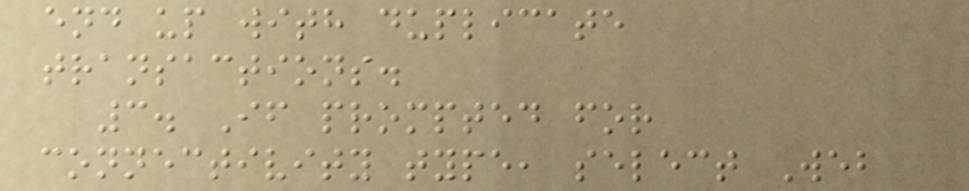end up with duplicate
transactions.
3. If prompted for
connectivity type, select Web
